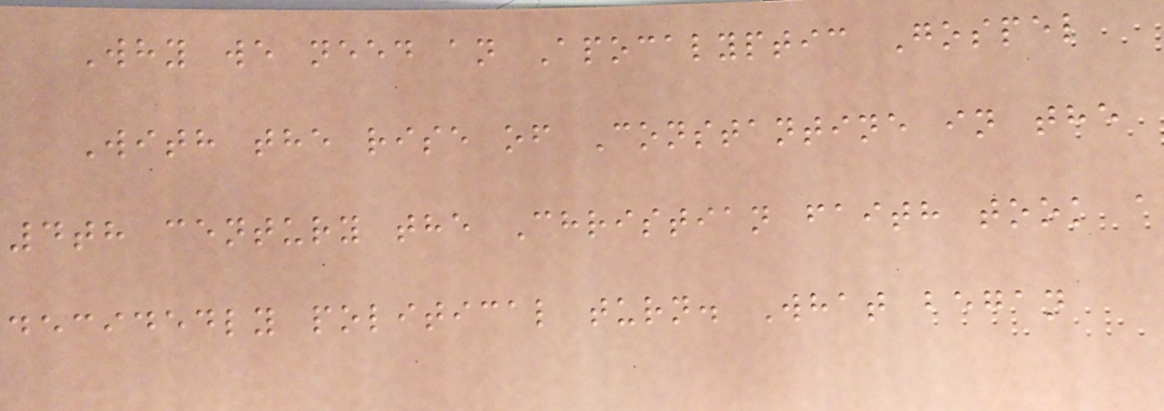Why we need an Apocalyptic Gospel
With the rise of Constantine in the
4th century the Christian faith took a
decidedly political turn. What began
